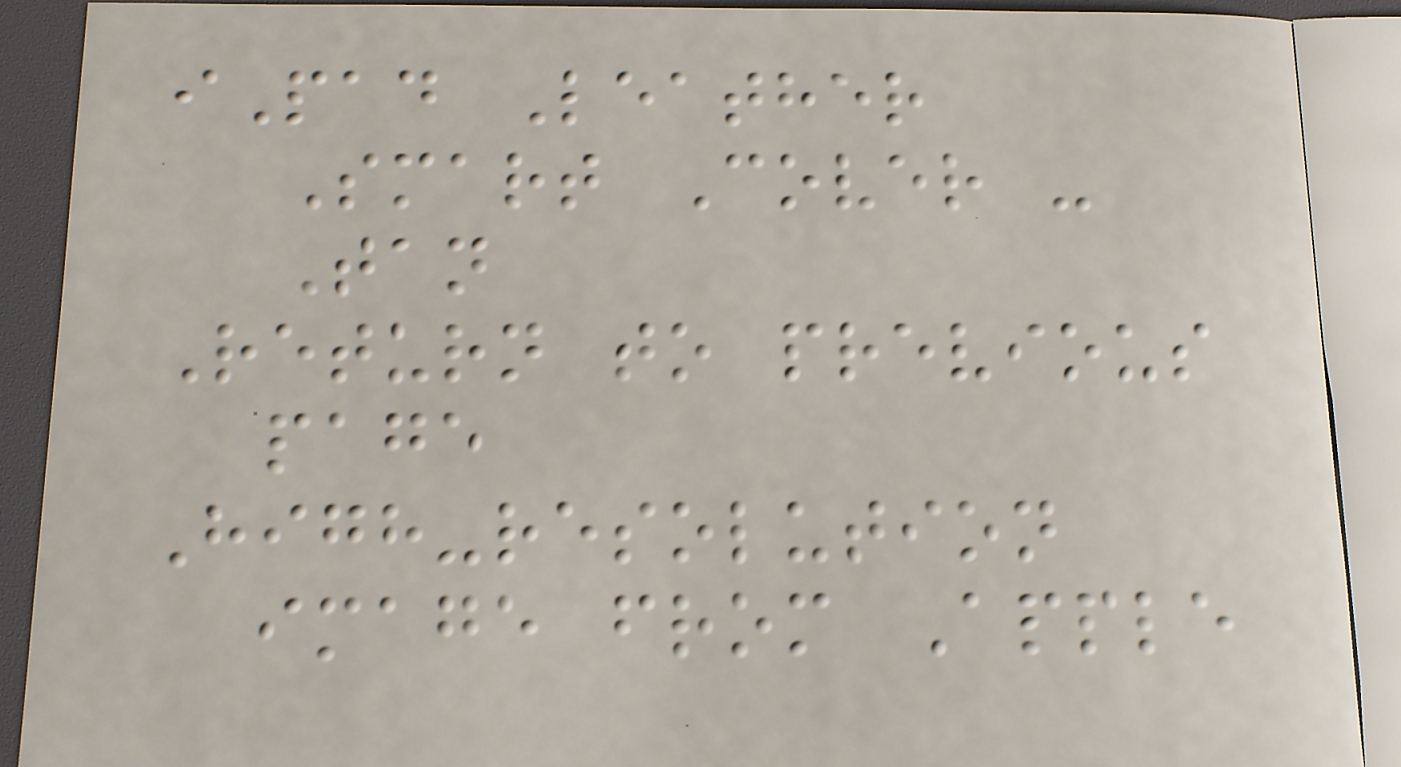iPad Leather
Smart Cover -
Tan
Return to previous
page
High-resolution
image from Apple
